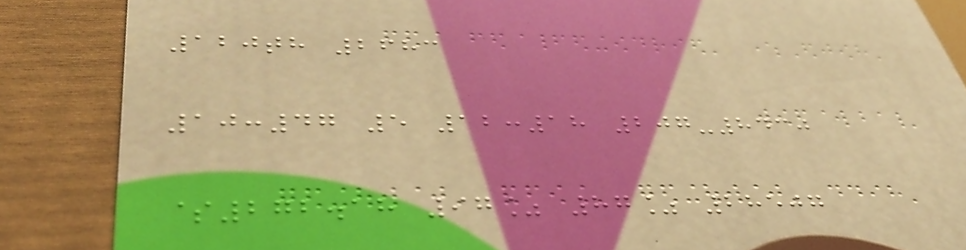120th 2683
10:47 5 12:18 207-8430
$272.18 97% 87% 28507
